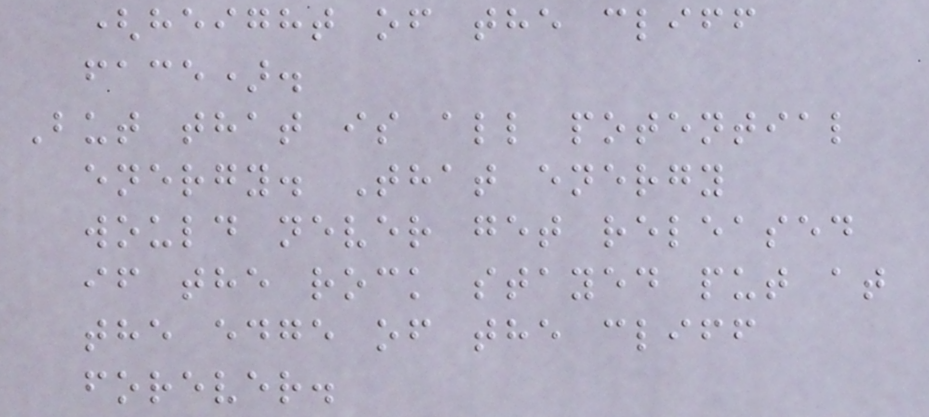(height of the cliff
face).
But that is all potential
energy. That energy
would never get released
if the rock stayed put at
the edge of the cliff
forever.
